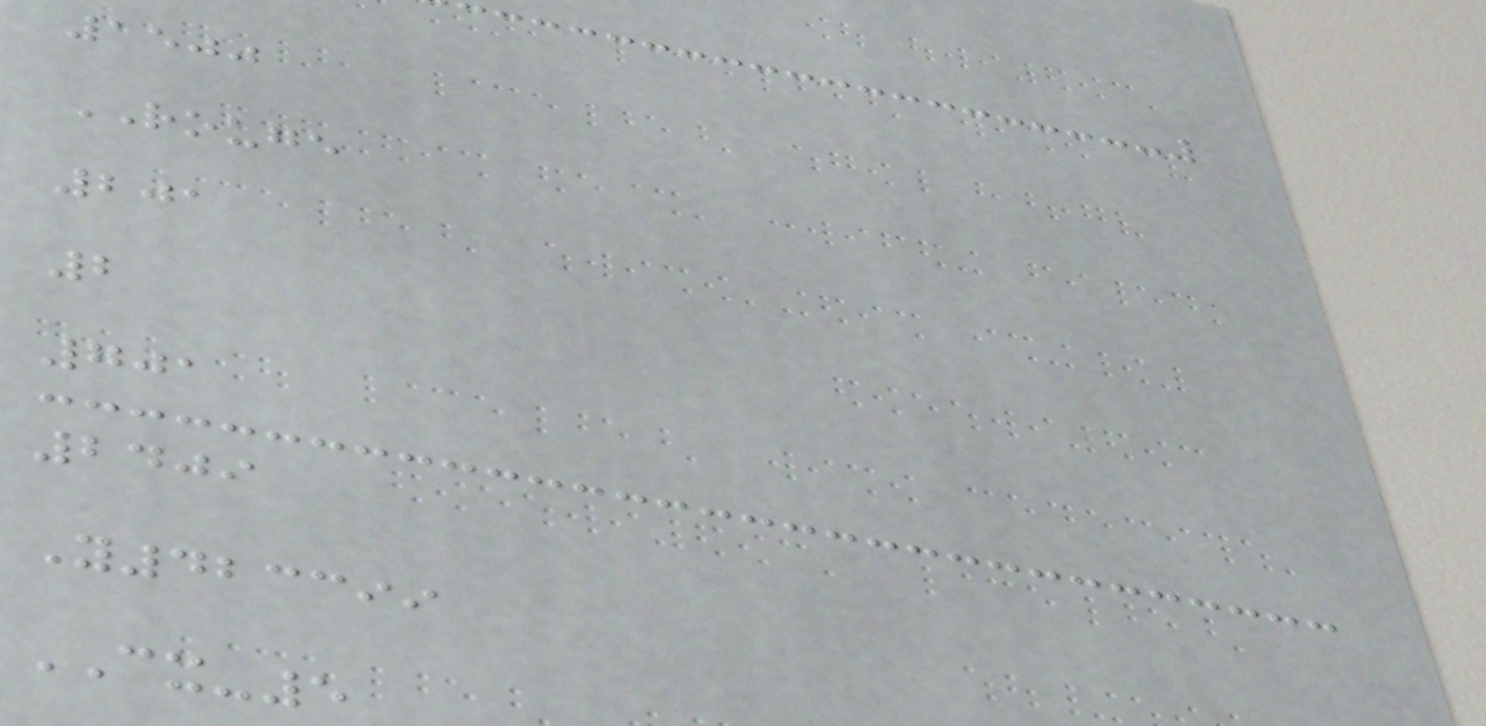1500
ROUGE
201
2
701
2409
Y423399
CX-5
